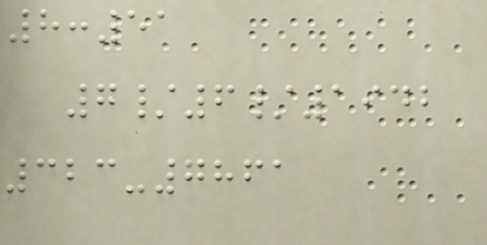8:51
7/6/1942
323-7861
